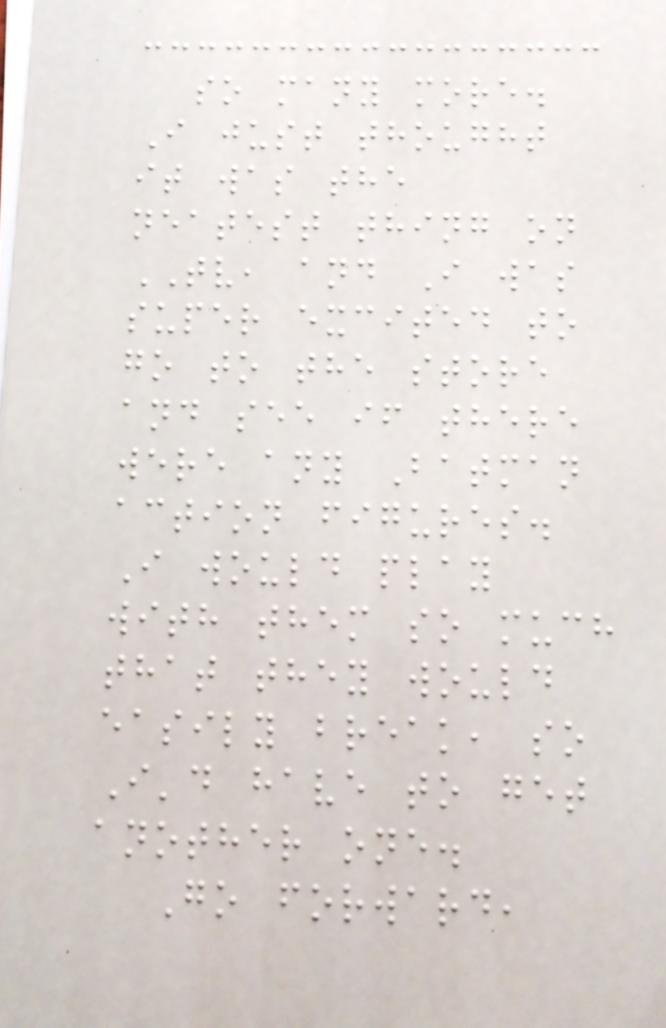so many more.
I just thought
it was the
neatest thing on
TV, and I was
super excited to
go to the store
and see if there
were any Batman
action figures.
I would play
with them so much
that they would
easily break, so
I'd have to get
another one.
Go forward,
